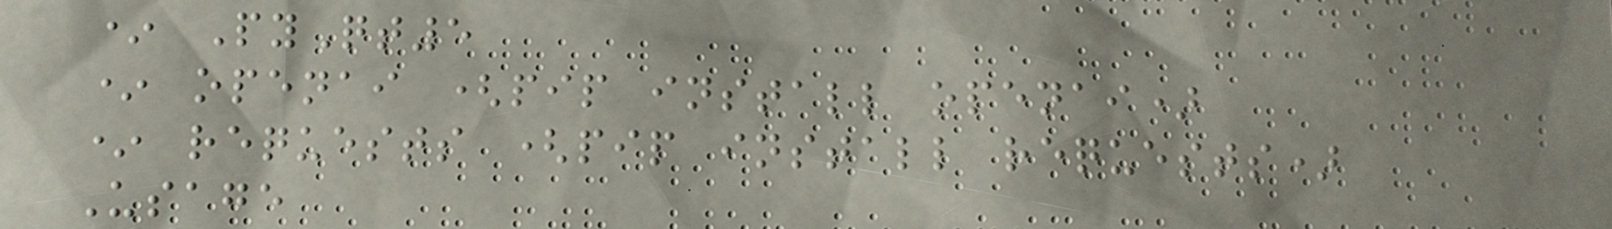* PyQt5
* openai (pip install openai)
* requests (pip install requests)
Usage
